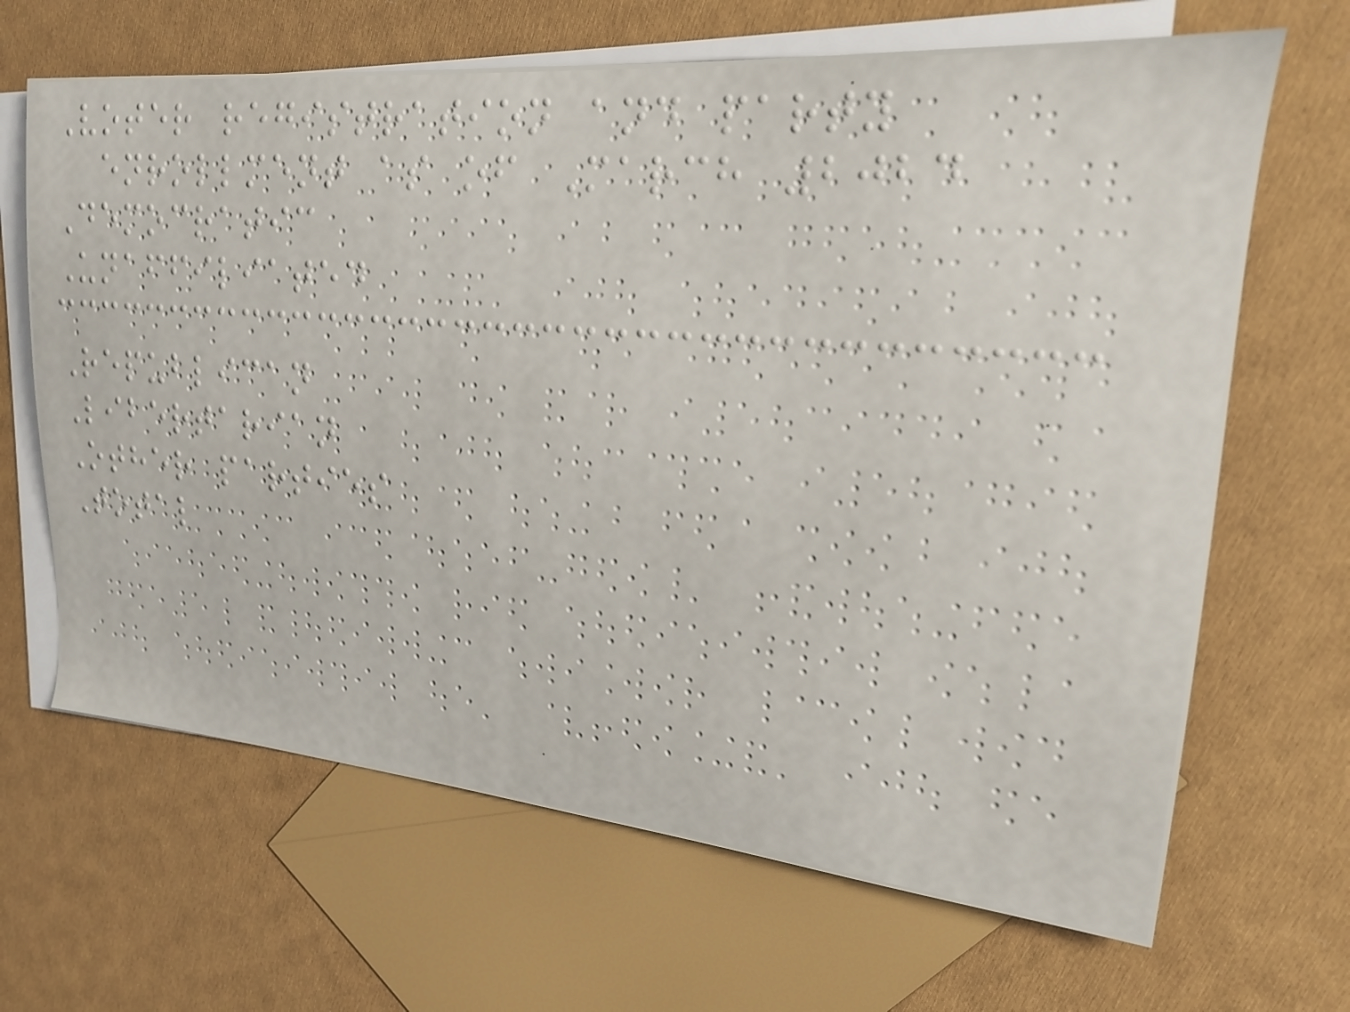Voter registration and party
enrollment as of March 2024
Democratic
Unaffiliated
Republican
Libertarian
Other parties
Total
